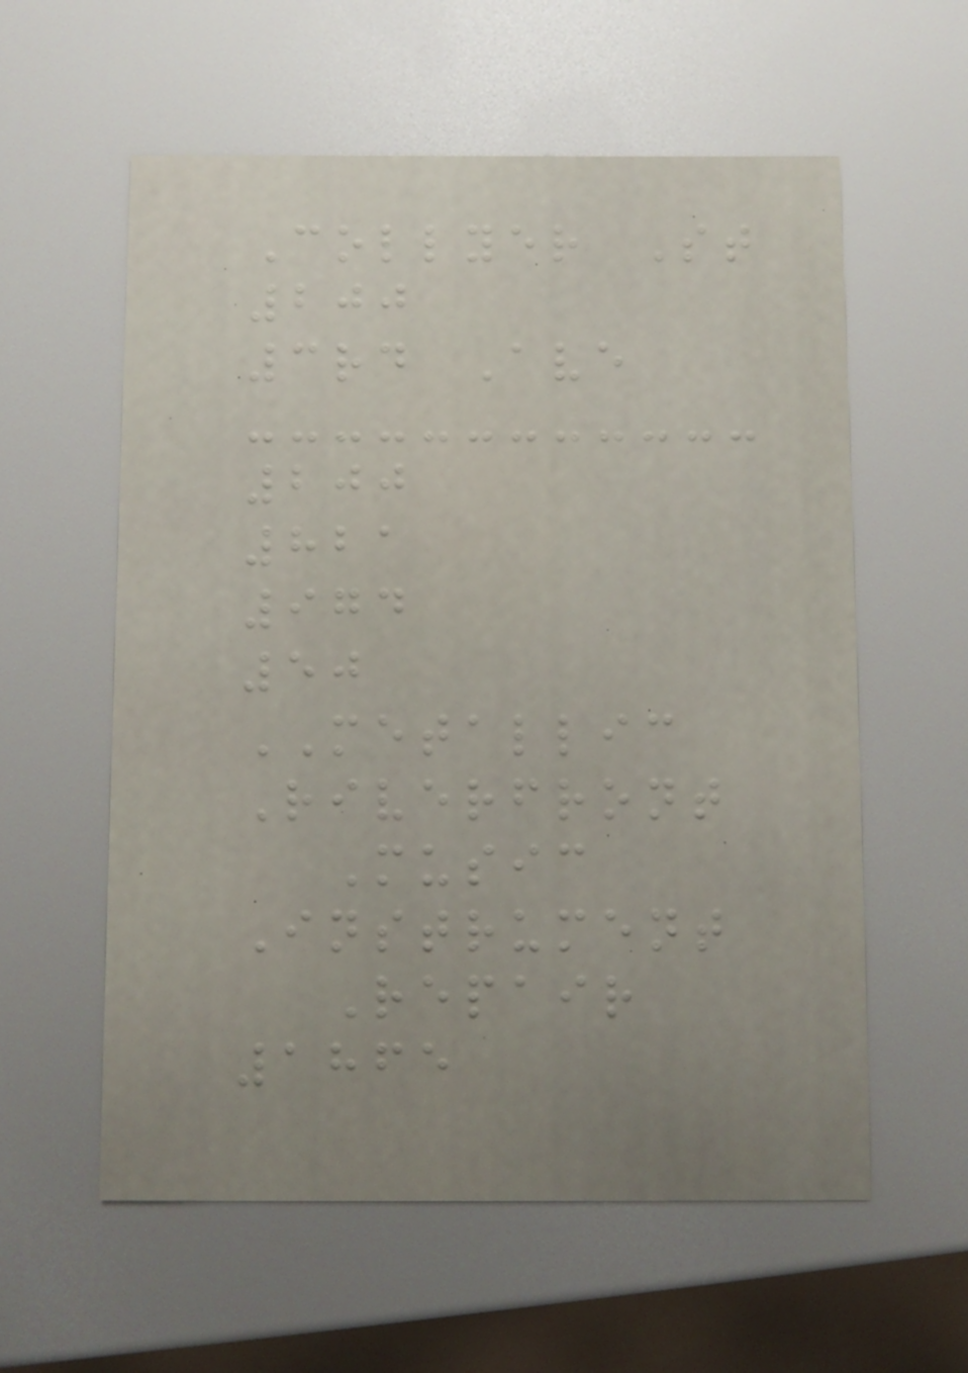Collyer St
200
3rd Ave
200
821
974
50
METALLIC
Riverfront
Music
Instrument
Repair
1865
